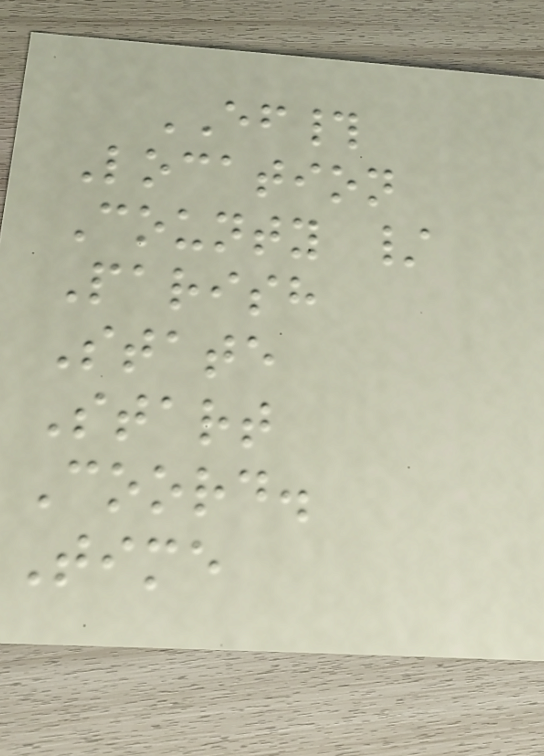EF#
Location
County /
Parish
State
Start
Coord.
Time
